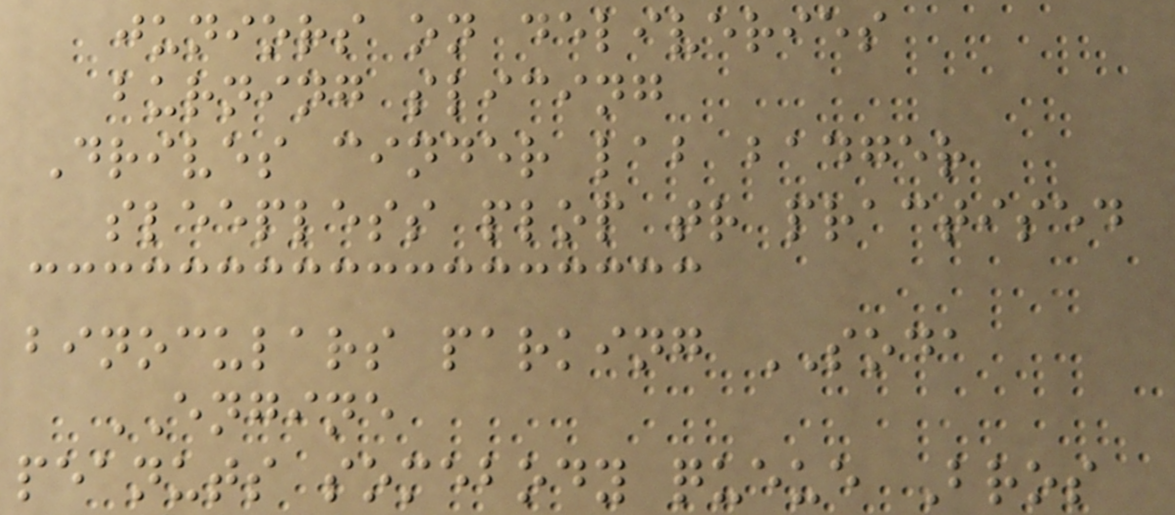juniors on deliveries
burning slicing
Drives cinder lab badger
sleepless plop tr practised
binoculars parking SODA
ENGINE
peanuts somebody queue Bros
